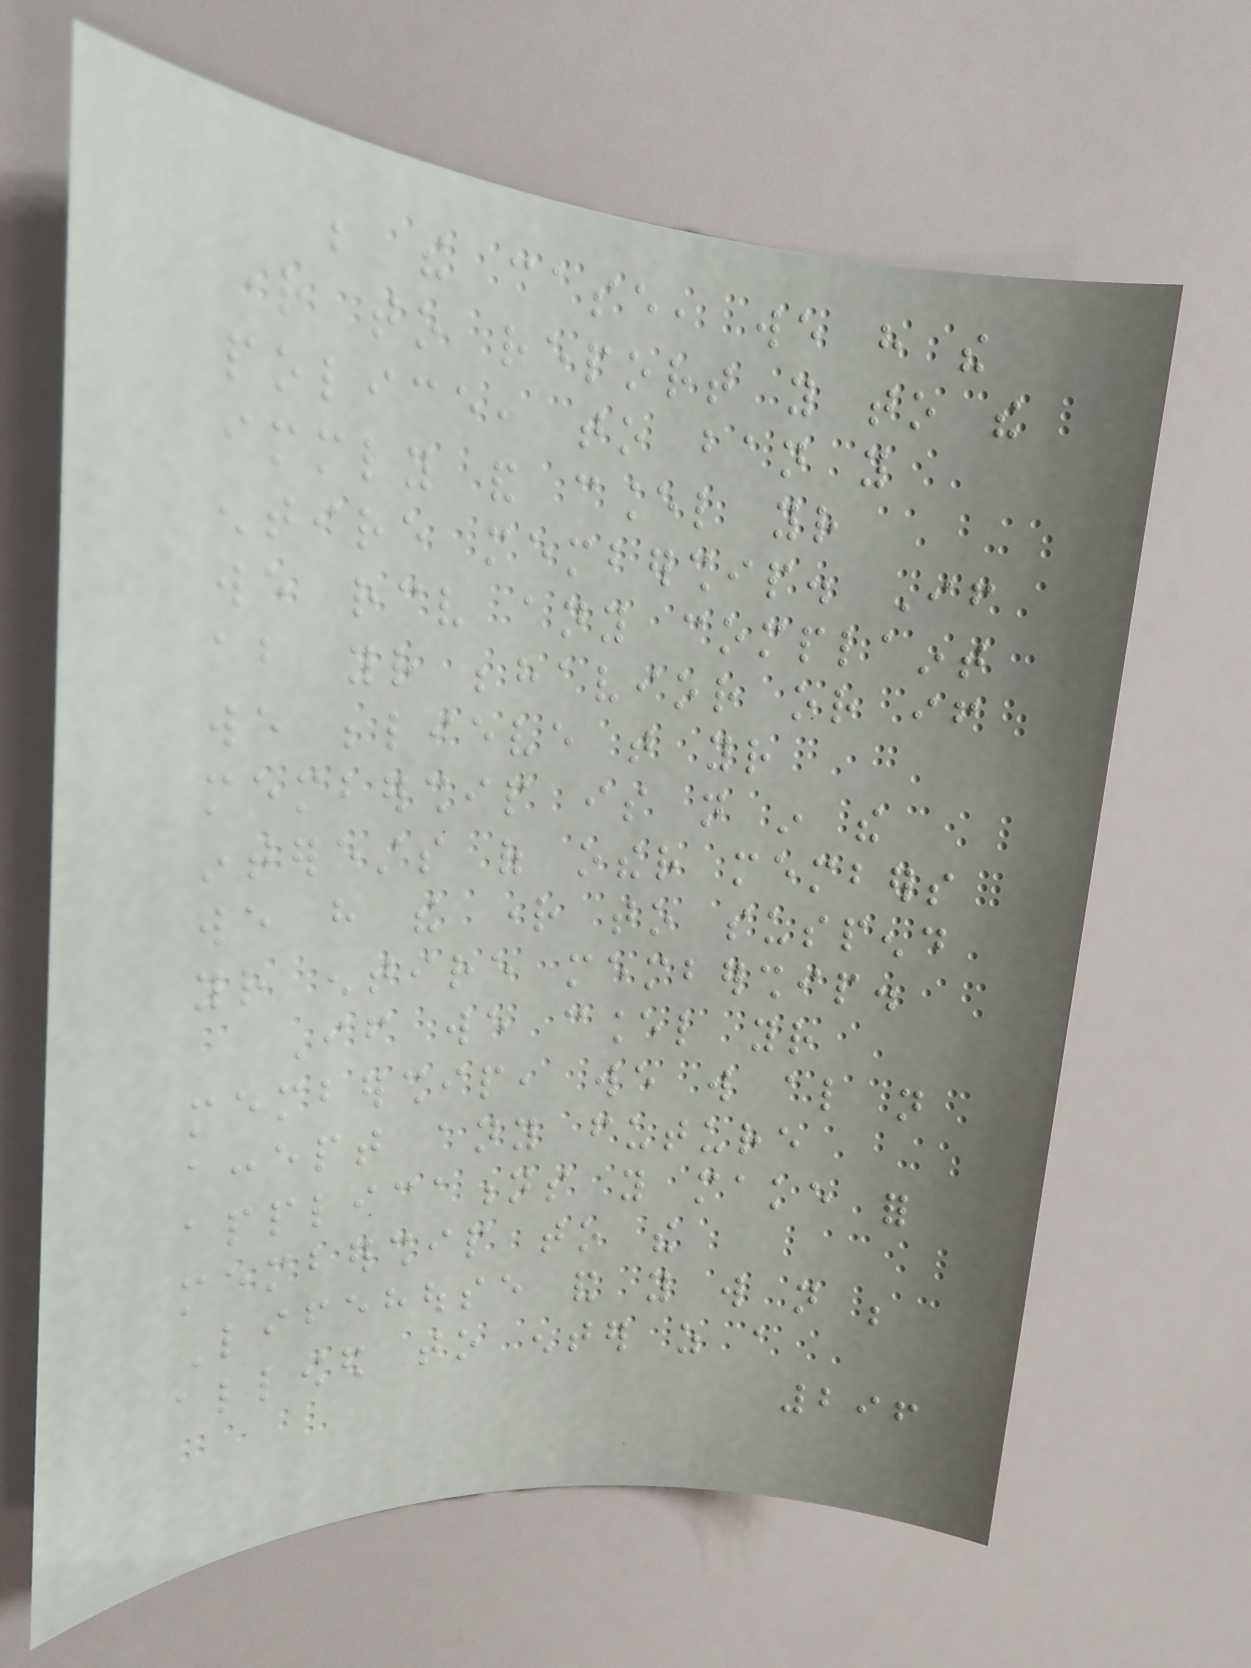be the case, we have the
right to report you to the
police, to ban you
immediately and cancel your
entire membership. If
we receive any complaint
about your behavior or if
we believe that your
membership is not in the
interests of other members
we have the right to suspend
your entire membership.
If we cancel your
membership, we will also not
accept any future
applications you make for
membership to the
Lifehouse and you will not be
allowed to enter as a
296
